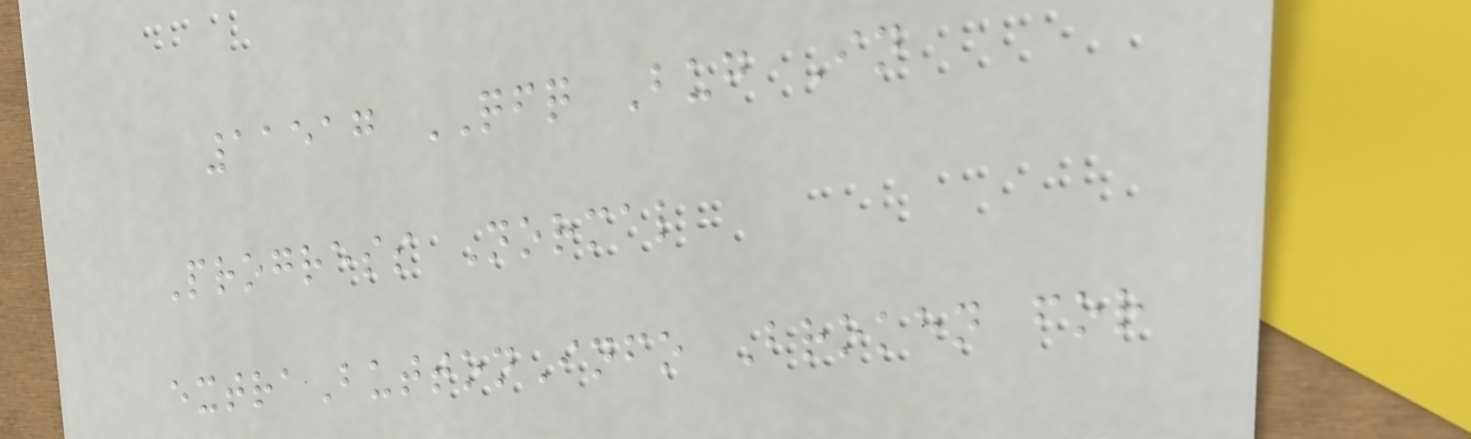11517 QFQ Bug In
Progress Normal
extraButtonInfo Broken for
